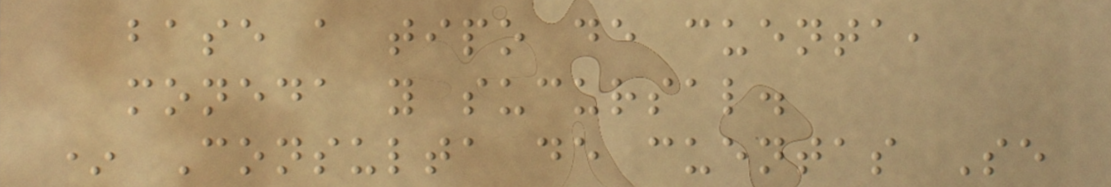base a tipo de cuenta,
moneda y sucursal.
* Consulta de cuentas Se
